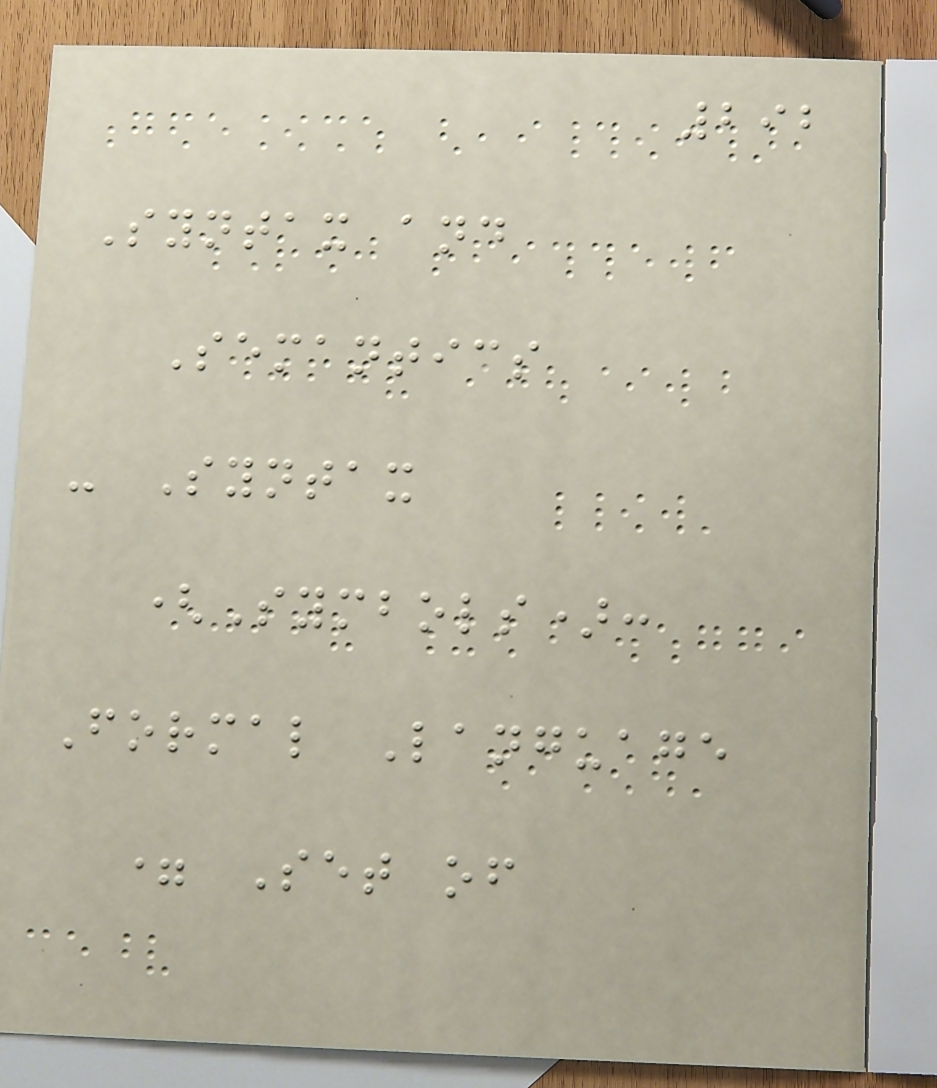292
Syntax and
Semantics
- Syntax
(Symbols):
Formal Language
= Set of
